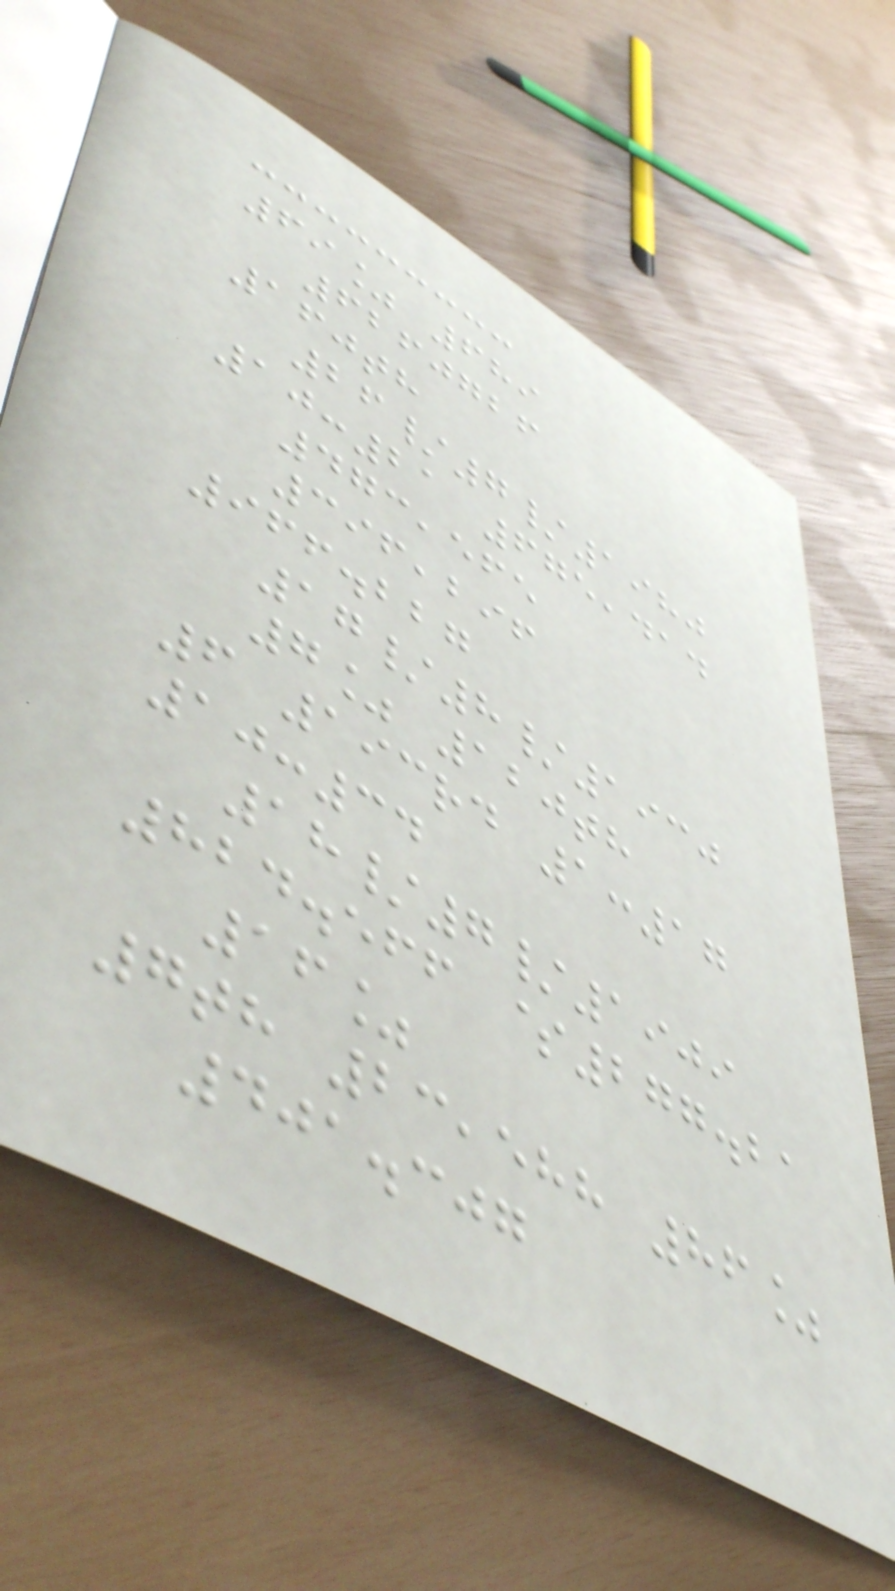69% 689
6260726
160th
26/7/1980
10:21 675,414
473,565
396,296
966.227
17/8/1930
7% 120th
6 193rd 1:17
10:34
18/7/1909
824.566 $277.21
16%
7th 23,588 86%
401.307
